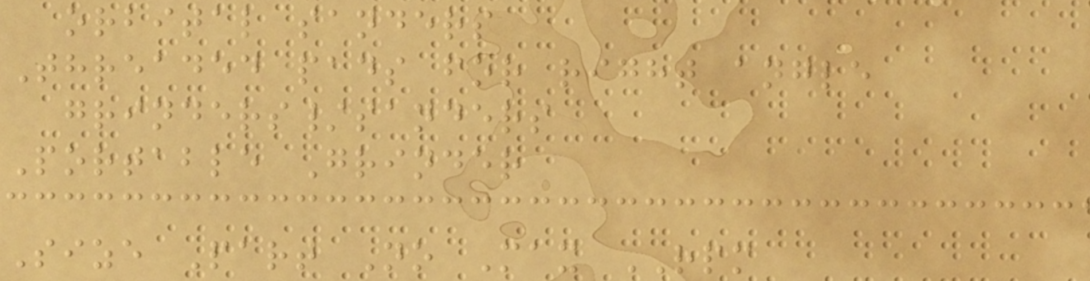orbital sanders
Threaded pads for right angle
grinders/sanders
Portable Grinder
Size Part No Max RPM
